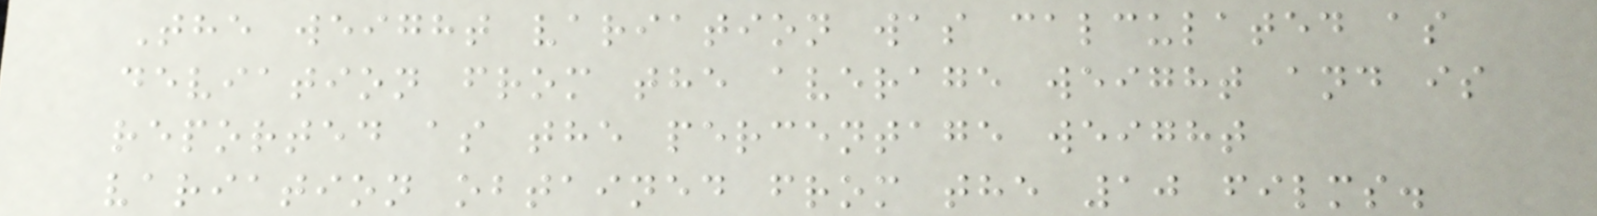The weight variation was calculated as
deviation from the average weight and is
reported as the percentage weight
variation obtained from the 10 films.
